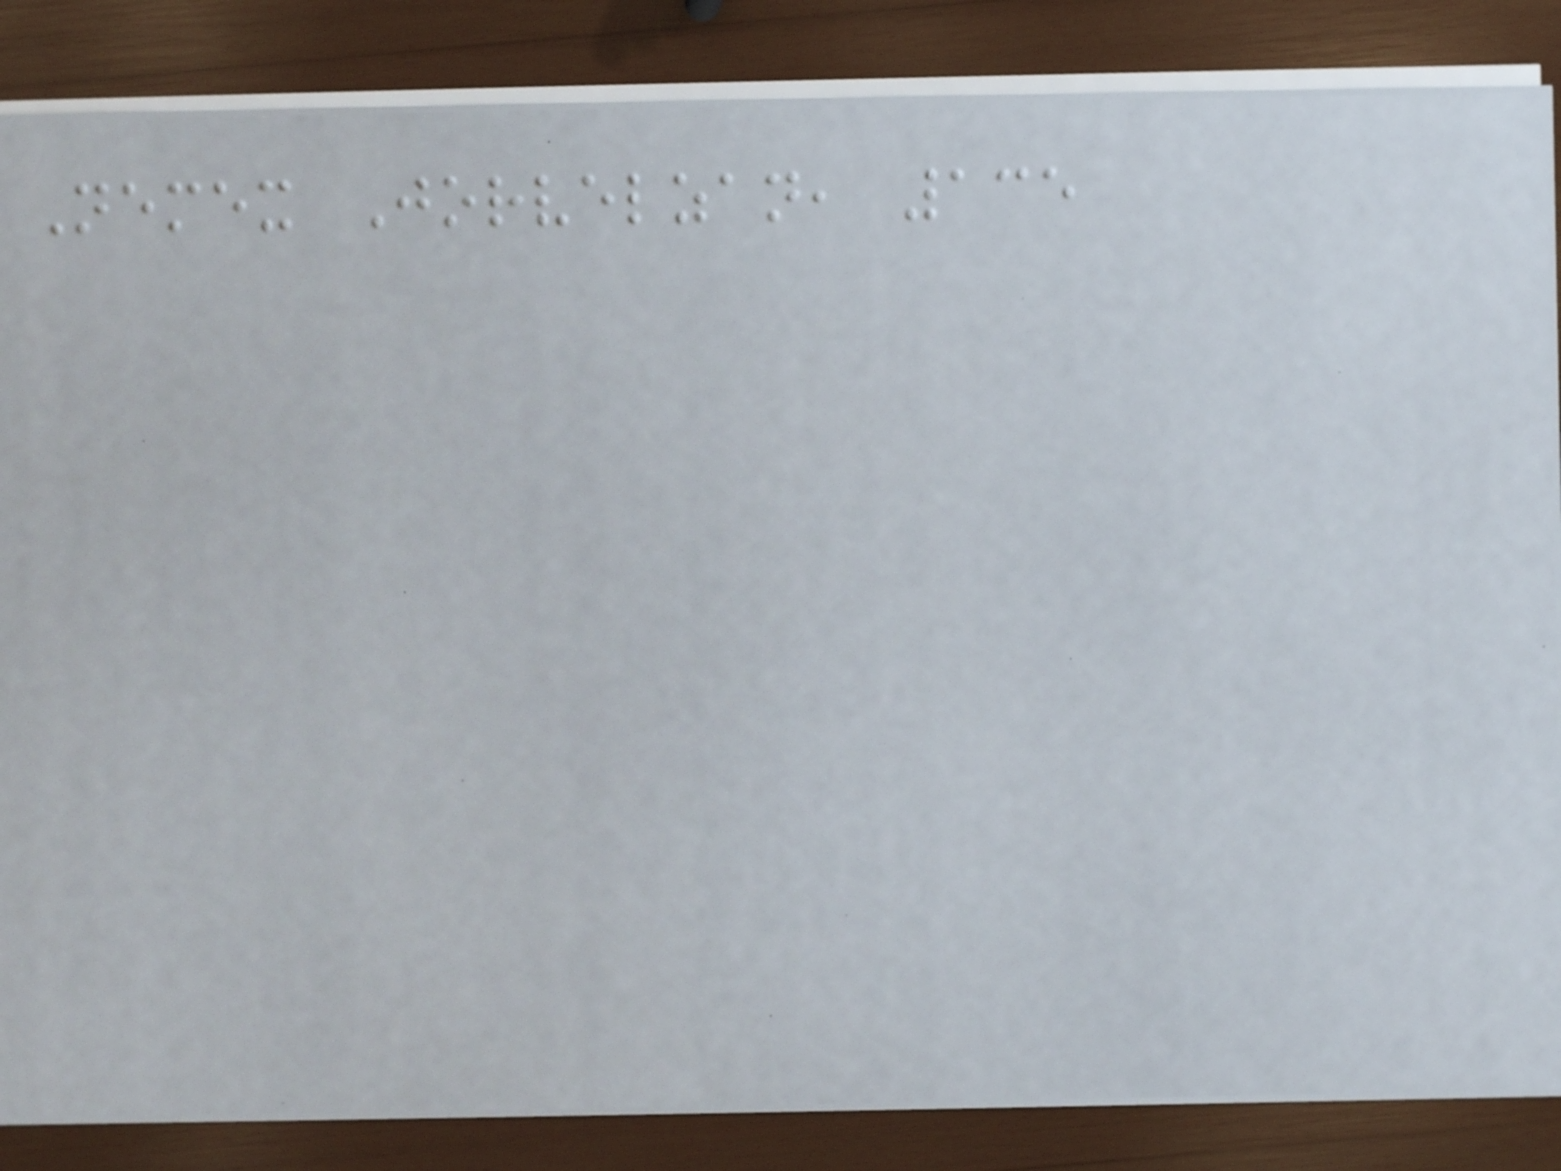Nemex Jorvelzan, 135
